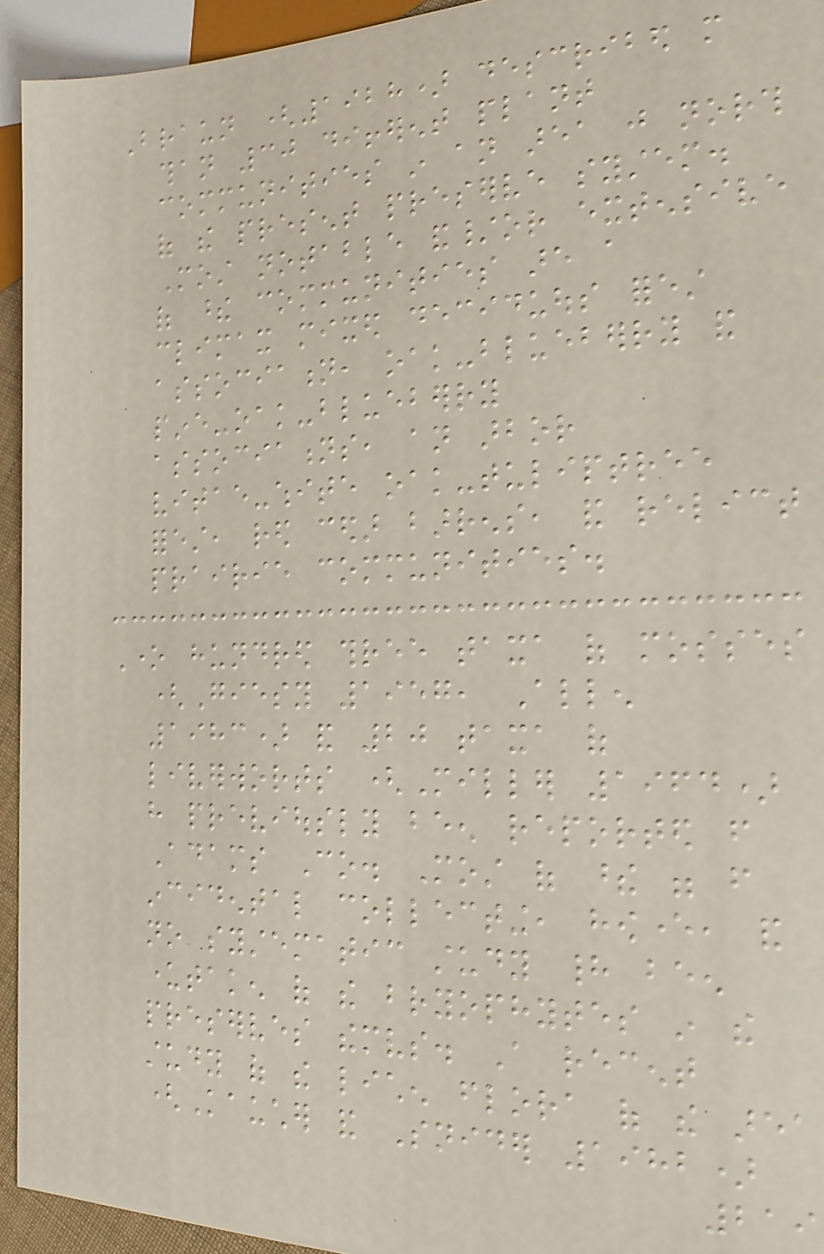Braun (1928) described more
than 30 different plant
communities in an area just north
of the present preserve system.
Most notable and/or extensive
of these communities are a
climax mixed deciduous forest
association, oak-blueberry and
pine-oak-blueberry
associations, an arbor
vitae-white oak-tuliptree
forest, red cedar barrens, and relict
prairie communities.
One hundred three taxa of mosses
(Giesy 1957, Allen
1983) and 20 taxa of
liverworts (Miller 1964)
have previously been reported from
Adams Co. Most of these were from
incidental collecting, however, and
no systematic study had been
undertaken of the bryophytes in the
preserves themselves. A recent
study of the lichen flora of the area
(Kaucher and Snider 1982)
219
